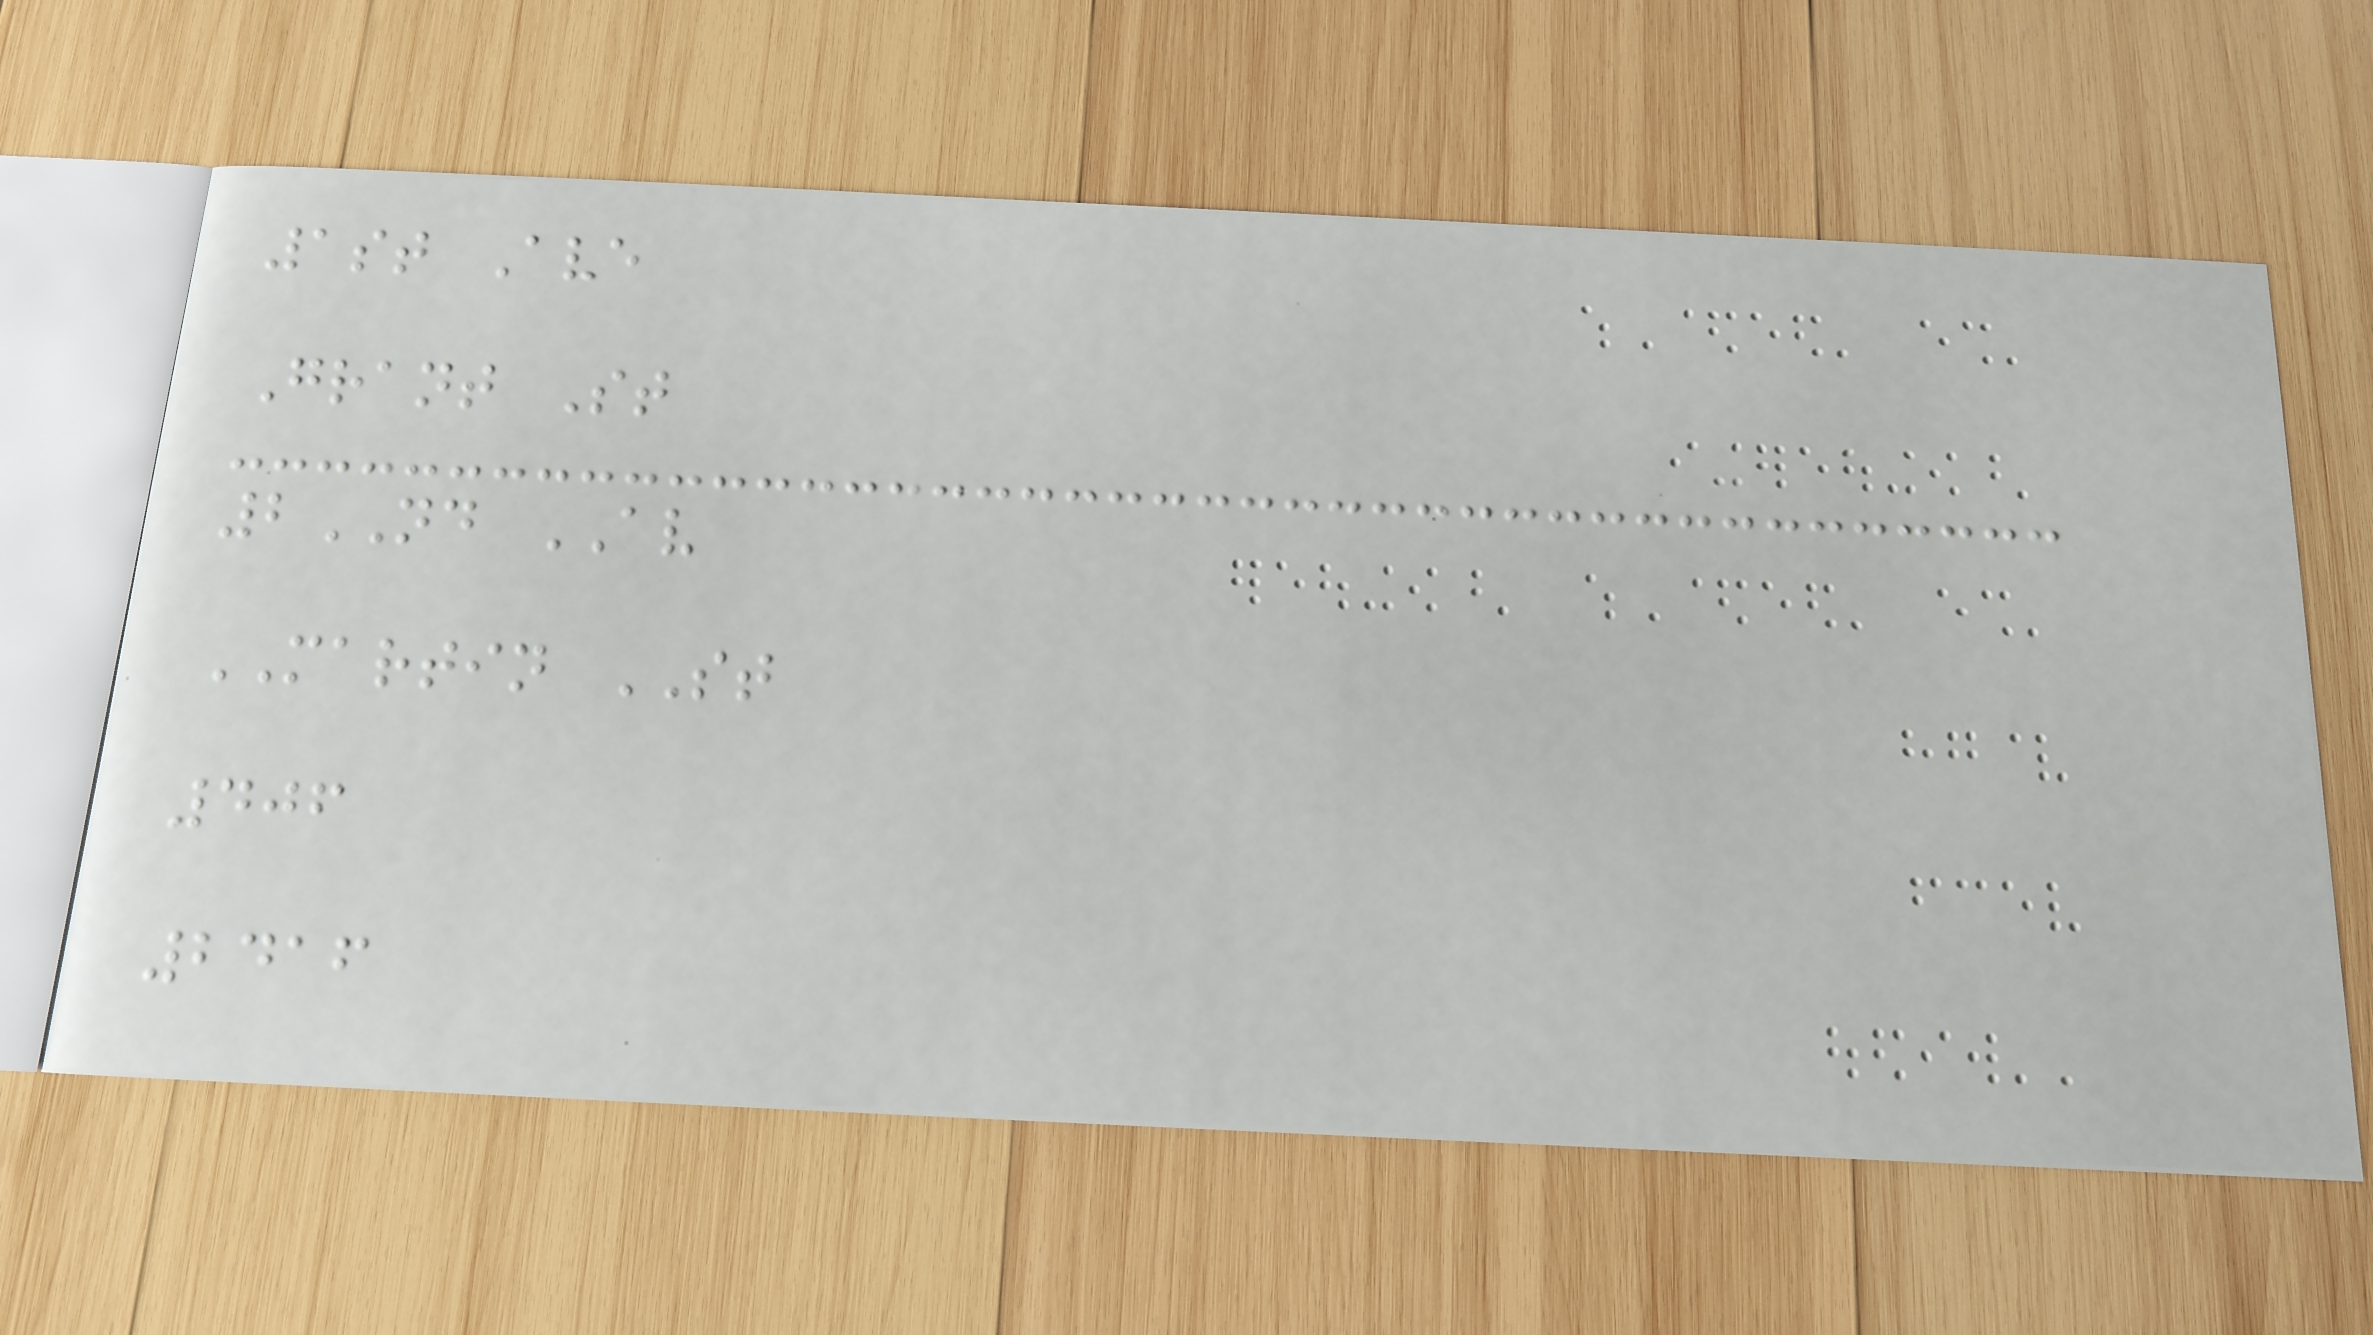1st Ave
Grant St
2ND AV
MARTIN ST
406
2416
